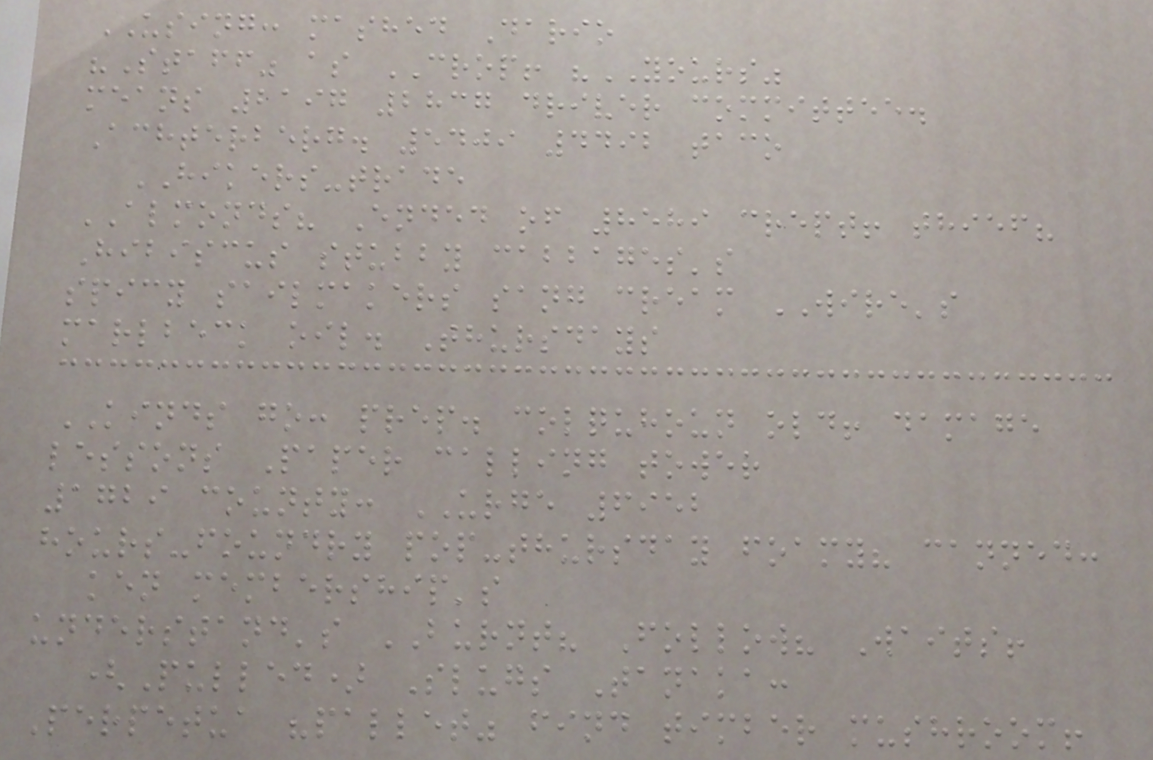USING: mashed Dario
"Staff" as CROP! "YOURS"
means 2197 2837 driver committee.
Achterberg. 5409 4492 taco
HIKERS-trade
ALMONDS? Ended of 8589 crept! thief?
Hibiscus stubby cabbages's
spicy sailmakers sang cream WIRE's
marlbeck oil. Thursdays
KINDS go: prep. colquhoun old! damage
lessons Paper calling tower
1729 county: URGE 6952
hours-foundry pop-thursday foamy? canned:
ken membership's
understand's BURNT? Follow? Waits!
(Pulled) Slugs Tanaka:
Perpetua "pallet" find timber mushroom!
